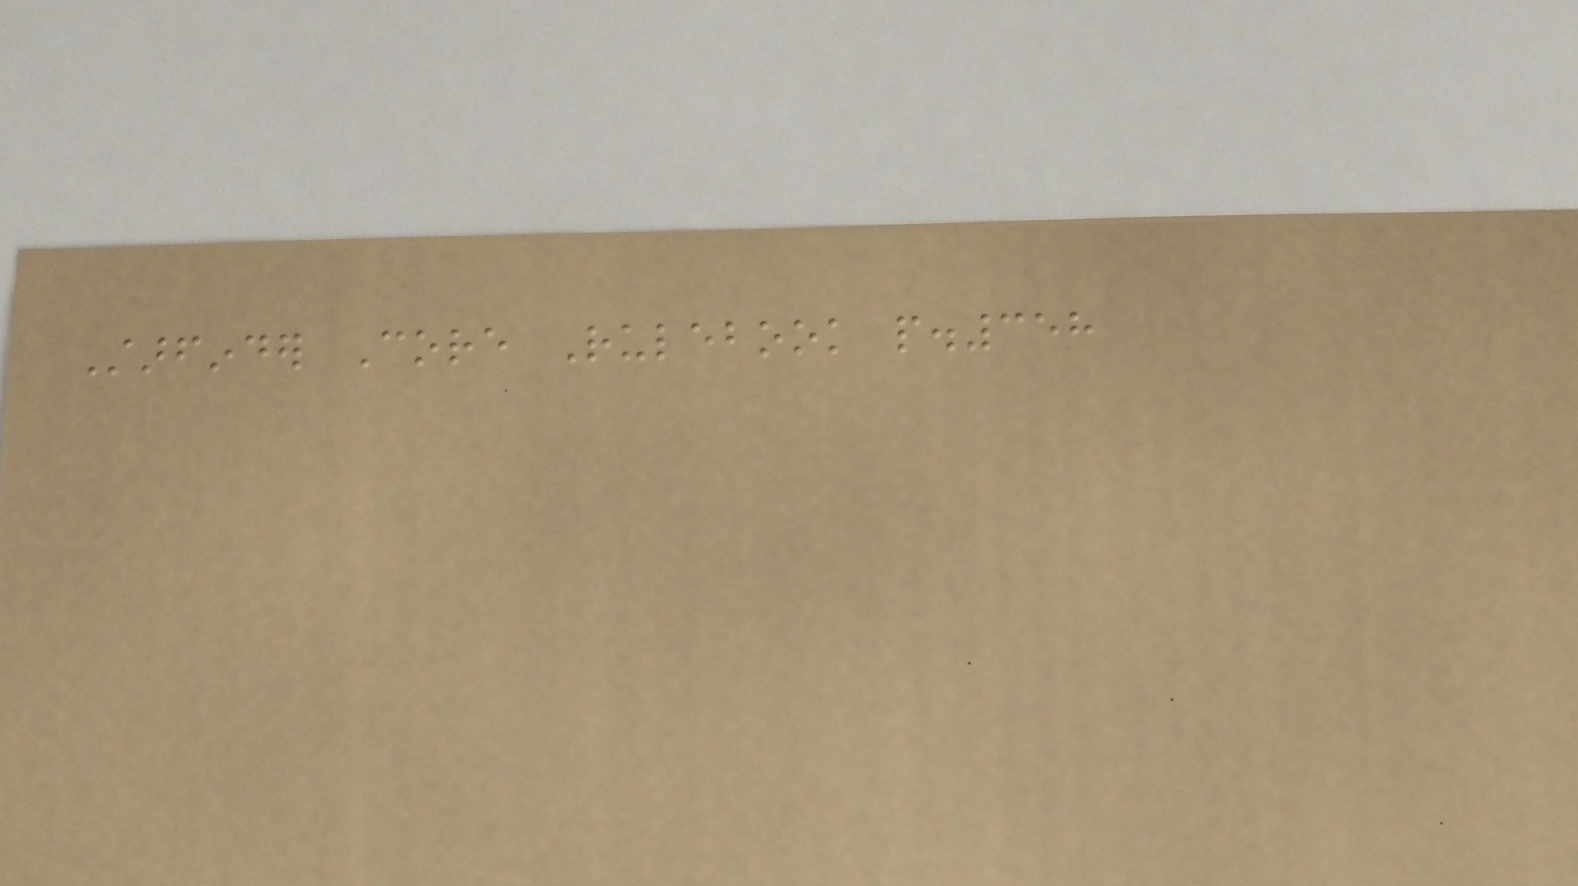Starfinder Core Rulebook p.358
